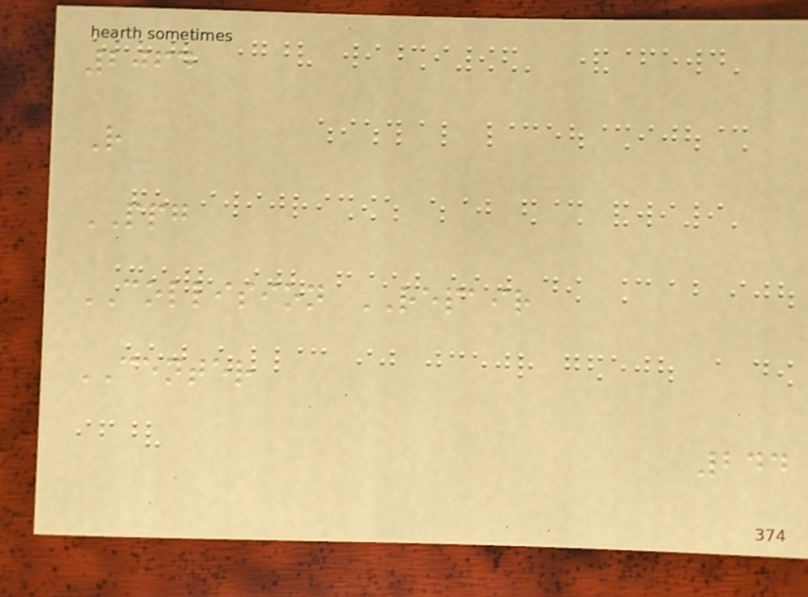2064
R
PPG
COLLISION REPAIR
CENTER
244
